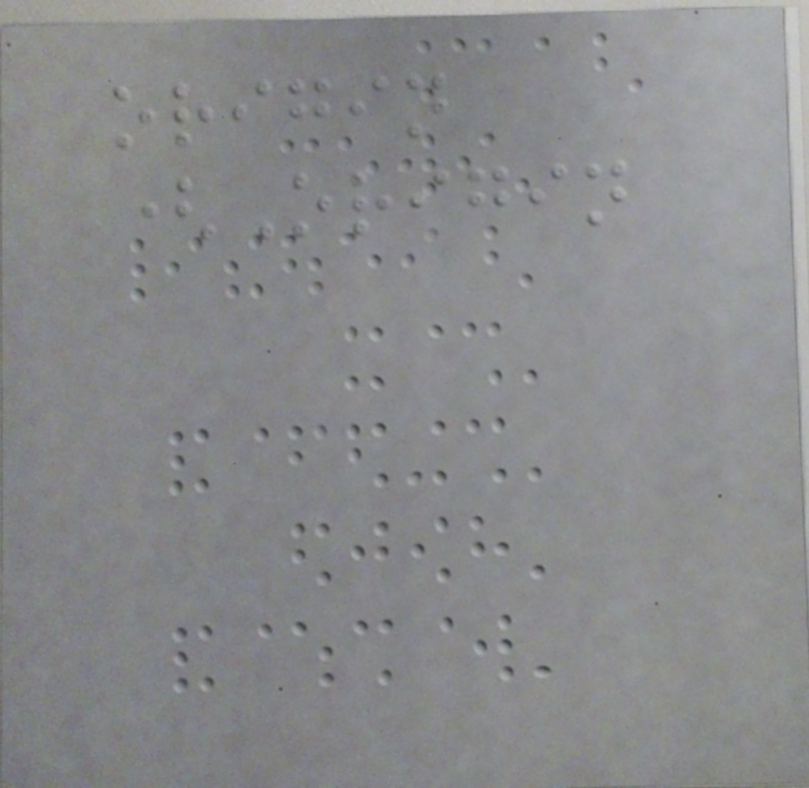origin
(Origin
